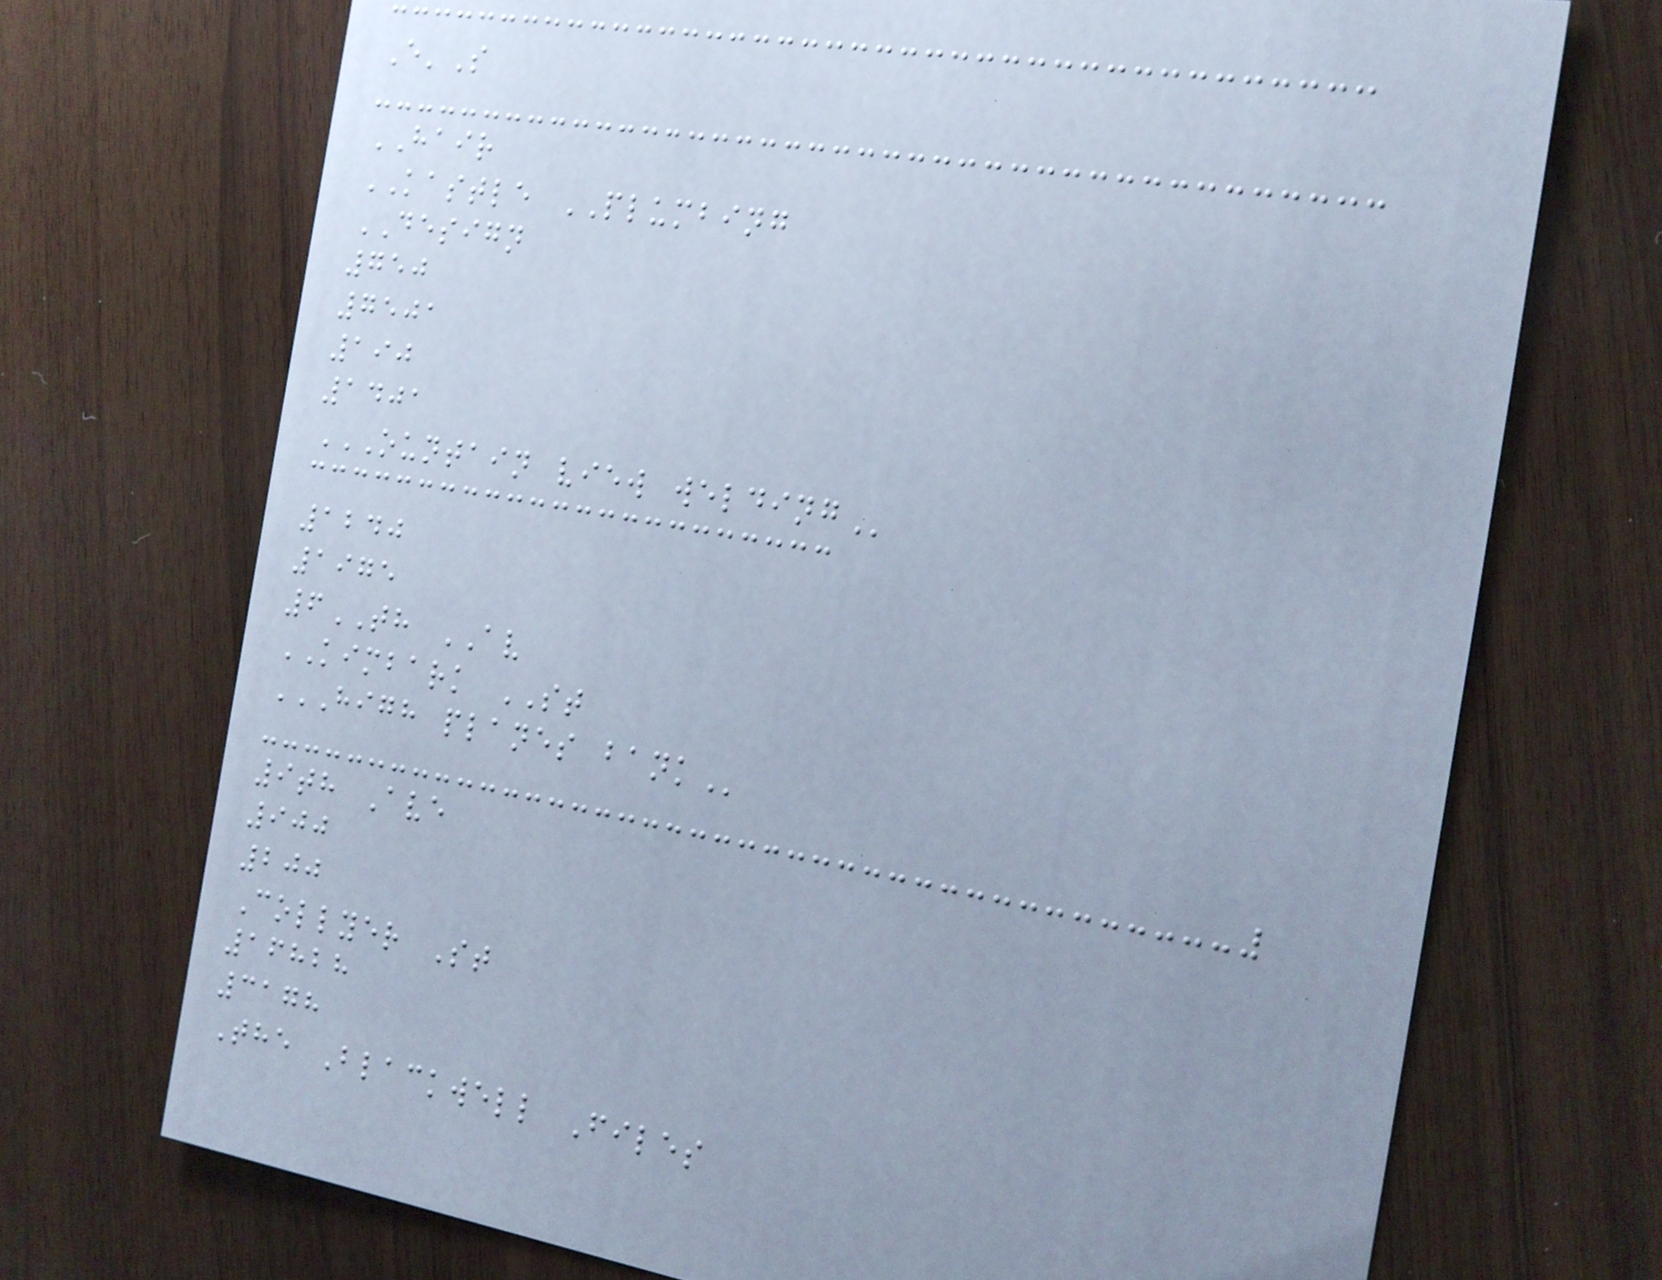E'S
HAIR
KASTLE PLUMBING
DESIGN
750
7501
190
1401
OUNTAIN VIEW WELDING
1240
1975
6TH AV
KIMBARK ST
HIGH PLANES BANK
9th Ave
900
200
Collyer St
16828
3178
The Blackwell Files
